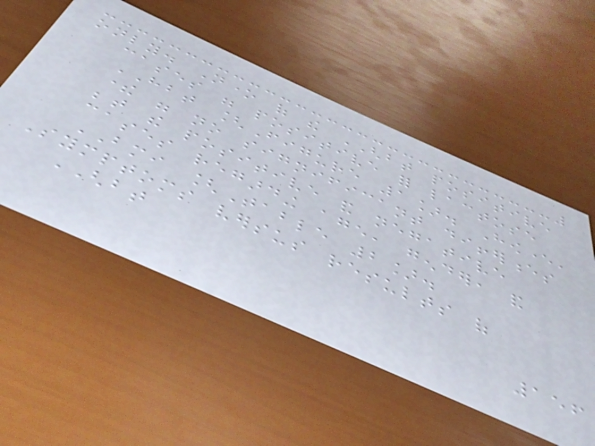only. None of the GHBT positive
cases were positive for lactose
HBT [Figure 1]. However,
there were no significant differences
between the positive and negative
cases regarding age, gender, and
BMI [Table 2].
Symptoms versus results of
GHBT
156
